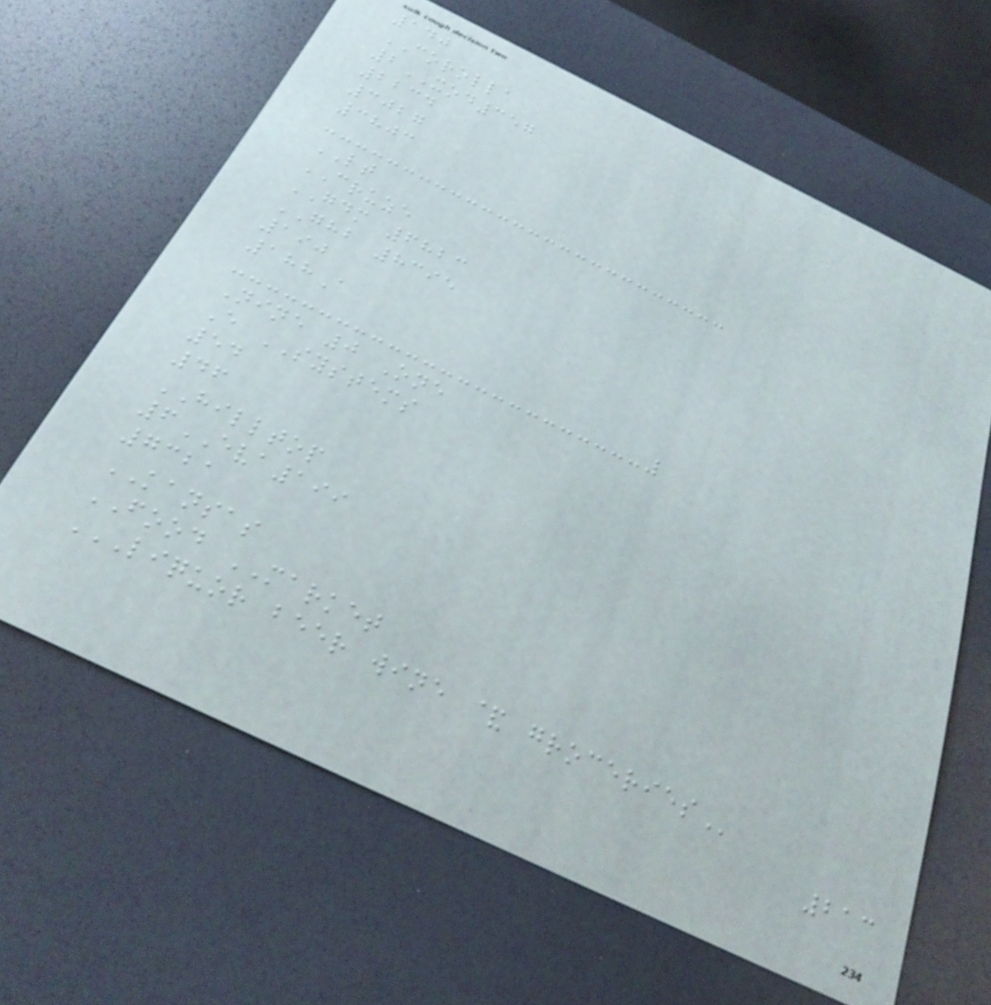140
COROLLA
2XOD357
2234
3027
3803
LT
CRUZE
GDM 6823
GHB 8395
190
188A
Nine 0 One
E SYSTEMS
54
46
HILLTOP
6EVA199
7321
KANSAS
FOOD MARKET
LIQUOR BEER WINE & GROCERIES
213
